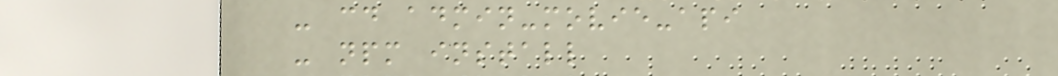- cd admin-movie-api
- npm install
